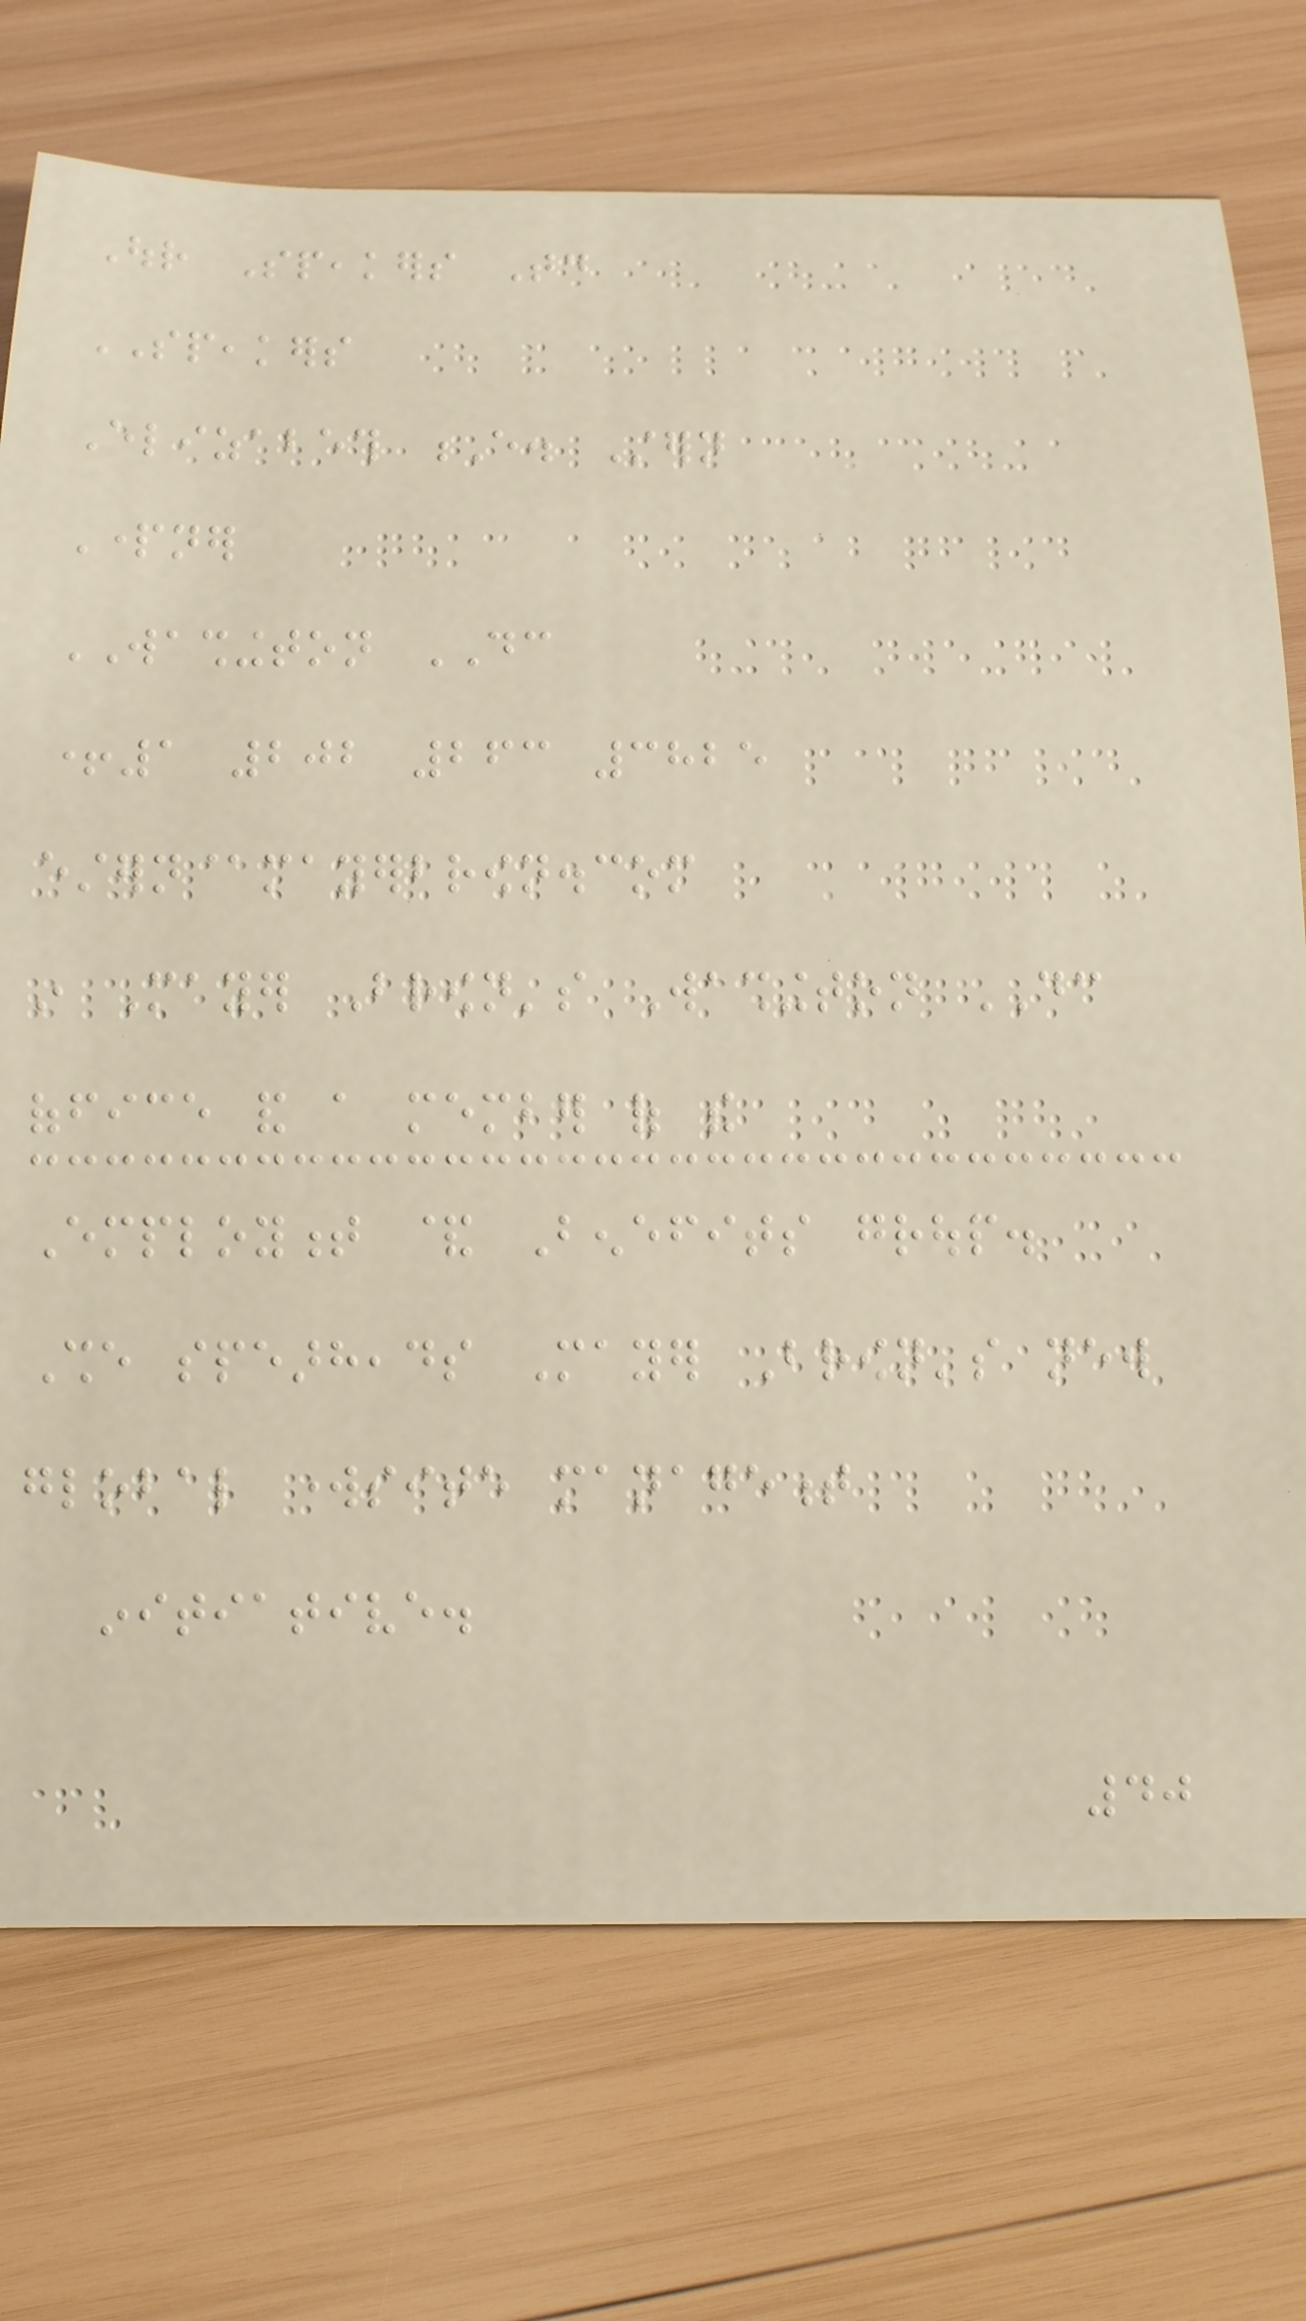Our Speakers Today
SPEAKERS
Elizabeth E. Stern
Partner
WASHINGTON DC
+1 202 263 3825
estern@mayerbrown.com
in Mayer Brown's Washington DC
office and a member of the
Employment & Benefits group.
She spearheads Mayer Brown's new
global worksite management
initiative.
40
